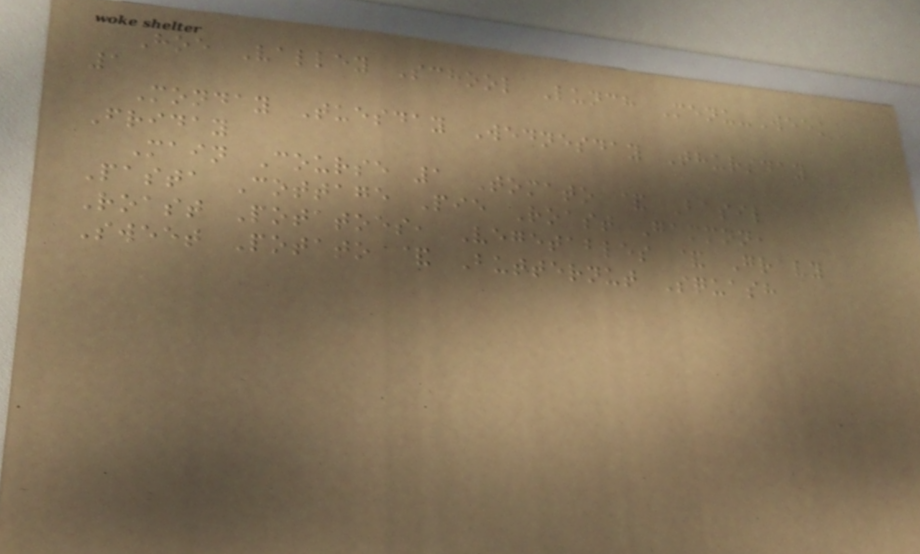Hoe Valley School Lunch Menu-Week
1
Monday Tuesday Wednesday Thursday
Friday
Main Course 1 Tomato & Basil
Pasta Cottage Pie Roast Gammon,
Roast Potatoes, Vegetables & Gravy
Sweet Potato & Butternut Squash
